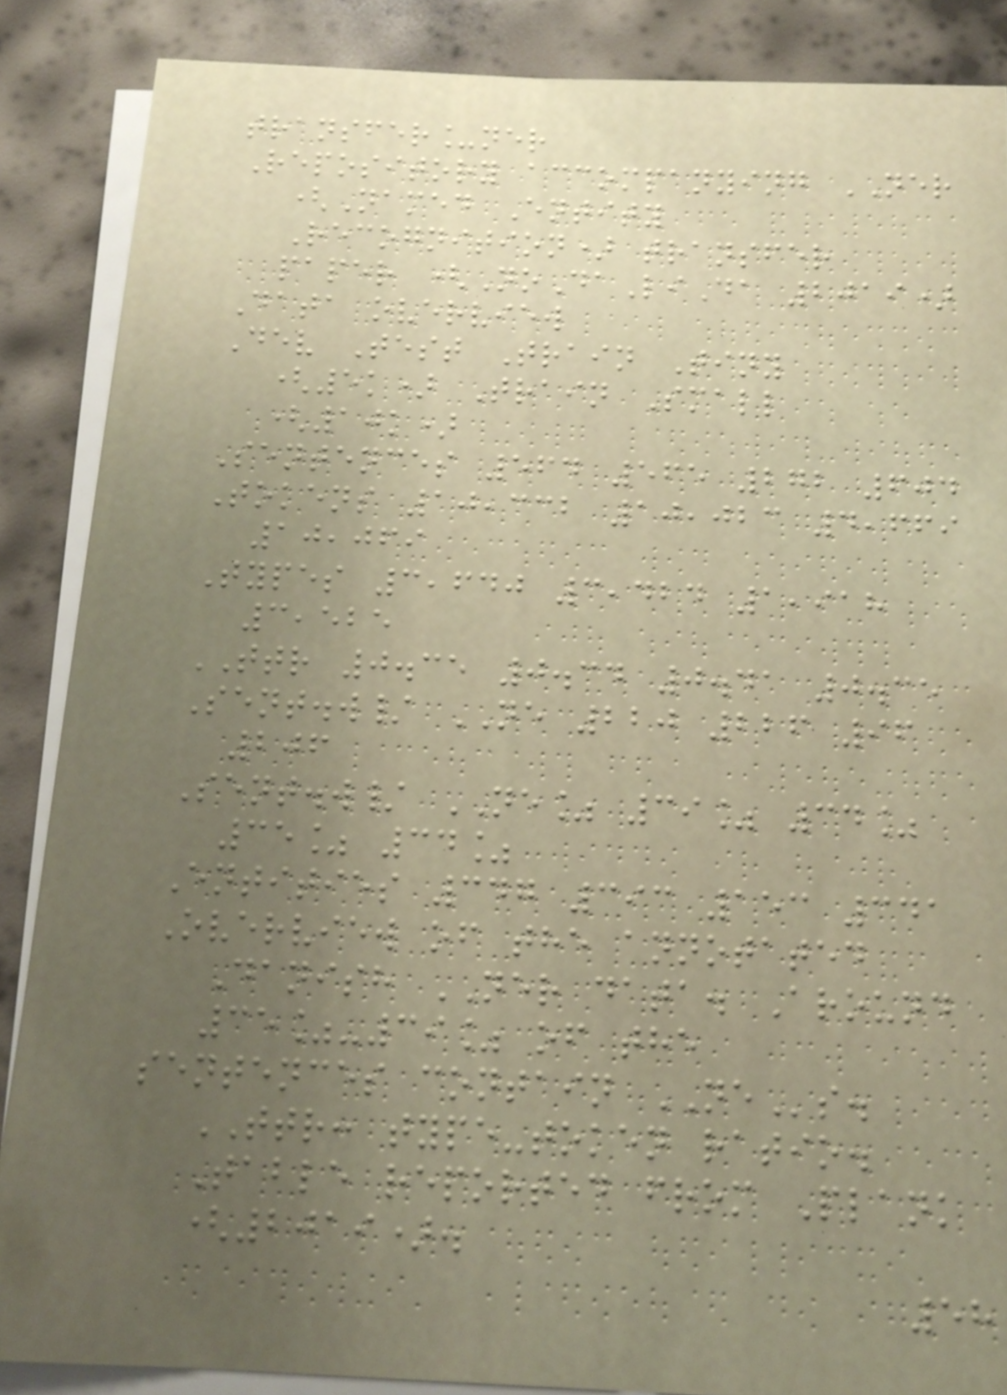transfer_ner
Repository accompanying NER
(Named Entity
Recognition) transfer
paper (NoDaLiDa 2019)
Data overview
Dev Test Train Tiny
(5k) Train Small
(10k)
Sentences 564 565 272 604
Tokens 10,332 10,023 4,669
10,069
Types 3,640 3,424 1,918
3,525
TTR 0.35 0.34 0.41 0.35
Sent.w/ NE 220 226 96
206
Sent.w/ NE% 39% 34%
35% 34%
Entities 347 393 153 341
Overview of the annotated
Danish NER data. Around
35%-39% of the
sentences contain NEs.
TTR: type-token ratio.
Table reported from Plank
(2019).
58
